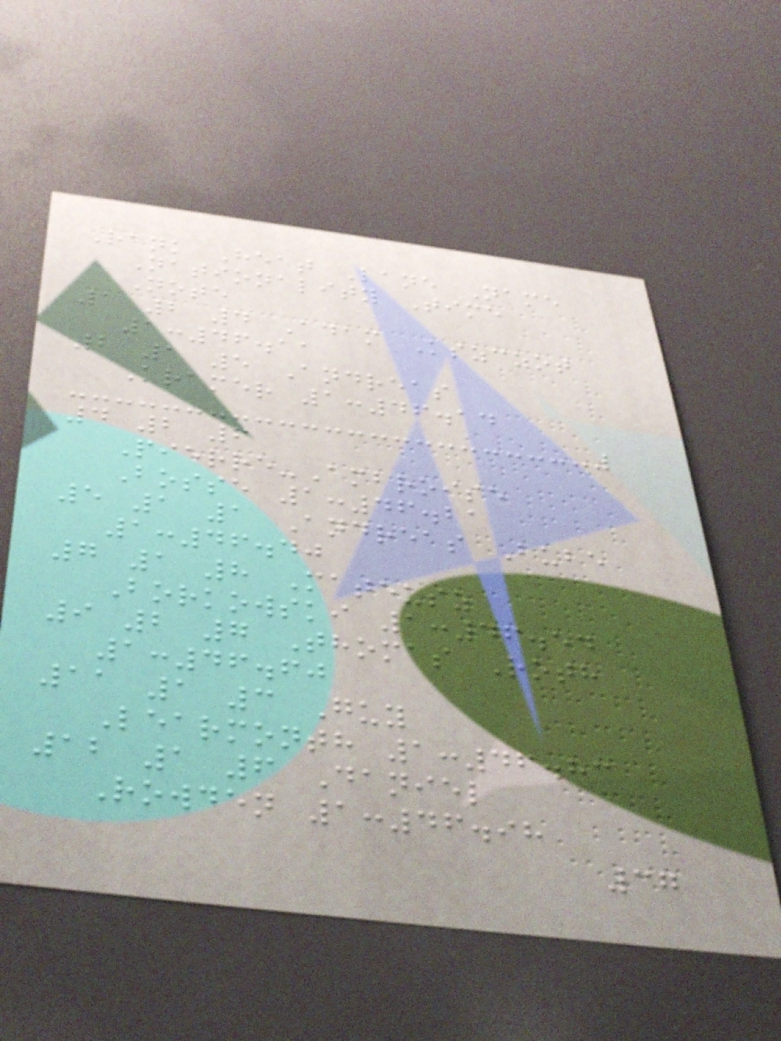Rank Heat Lane Name
Nationality Time
Note
1 2 4 Adam Kszczot
1:46.11
2 1 5 Andreas
Kramer 1:46.14
4 2 6
Pierre-Ambroise
Bosse 1:46.21
5 1 1 Andreas Bube
1:46.40
7 1 8 Mateusz
Borkowski 1:46.54
9 2 7 Thomas Roth
1:46.60
11 1 3 Guy
Learmonth 1:46.83
12 1 6 Daniel
Rowden 1:46.98
37
